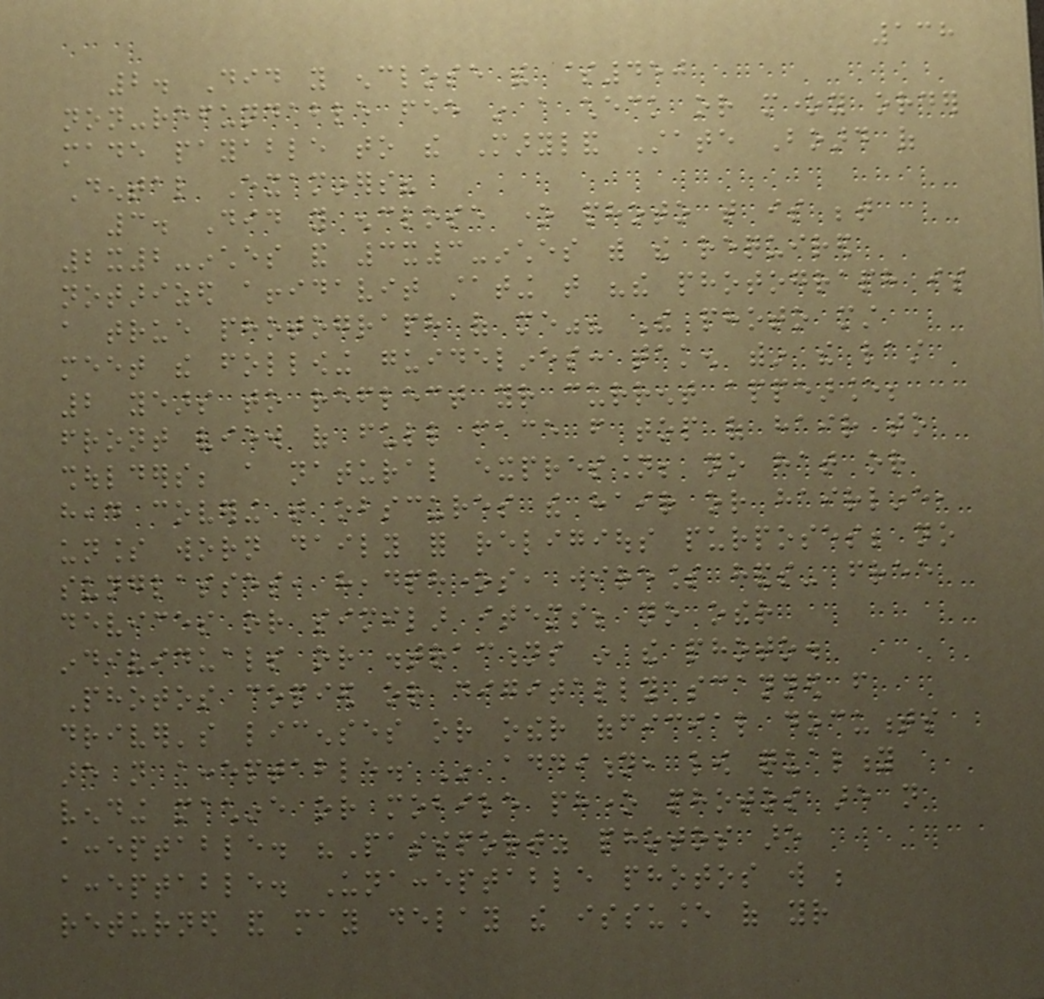138
2. Did you enclose the $450
non-refundable fee in a check or money order
made payable to the Maryland State Board of
Dental Examiners?
3. Did you enclose one photo that is between
2x2-inches and 3x3-inches with the required
notarized affidavit stating that "the photograph is
a true photograph of me"? The photo must
meet the following guidelines: taken within the last
2 years to reflect your current appearance;
front view of full face from top of hair to
shoulders; a natural expression; no hat or
head covering that obscures the hair or hairline,
unless worn daily for religious purposes; no
sunglasses, headphones, wireless hands- free
devices or similar items; no other
individuals or distractions in the photo.
Photos copied or digitally scanned from
driver's licenses or other official documents
are not acceptable. In addition, low quality
vending machine or mobile phone photos are not
acceptable. "Passport" photos are
acceptable. Unacceptable photos will be
returned and may delay the issuance of your
